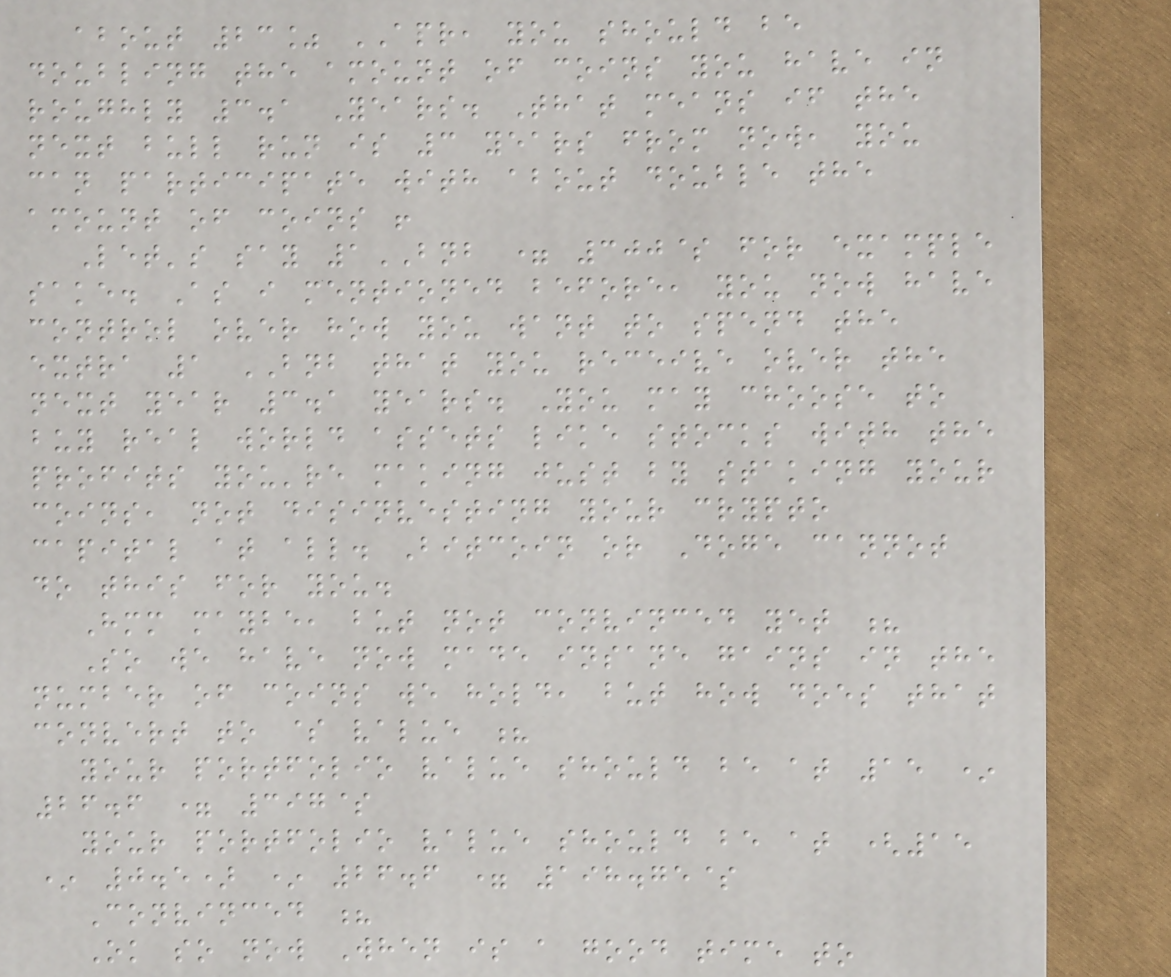about 23% APR, you should be
doubling the amount of coins you have in
roughly 3.1 Years. That means if the
next bull run is 3 years from now, you
can participate with about double the
amount of coins !
Let's say 1BNB = 300$ for example
sake. As i mentioned before, you now have
control over how you want to spend the
extra 1 BNB that you receive over the
next year 3.1 years. You may choose to
buy real world assets like stocks with the
profits you're making just by staking your
coins, not disinvesting your crypto
capital at all. Bitcoin or Doge cannot
do this for you.
Hmm maybe, but not convinced yet ?
So we have now made insane gains in the
number of coins we hold, but how does that
convert to $ value ?
your portfolio value should be at 15 *
26.6 = 397$
your portfolio value should be at (15
* 0.5) * 26.6 = 198.75$
Convinced ?
Ok so now When is a good time to
